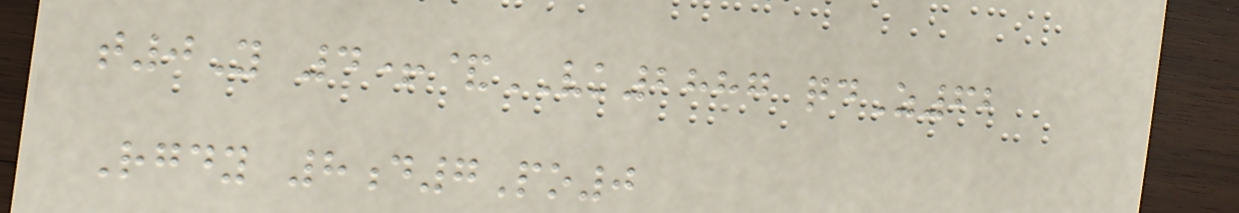t0Y 4+&VK2887 qdZ62
Rgdy 8d7Po0
